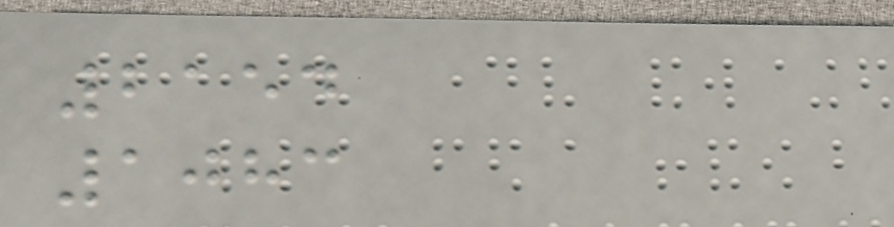2154
1083
